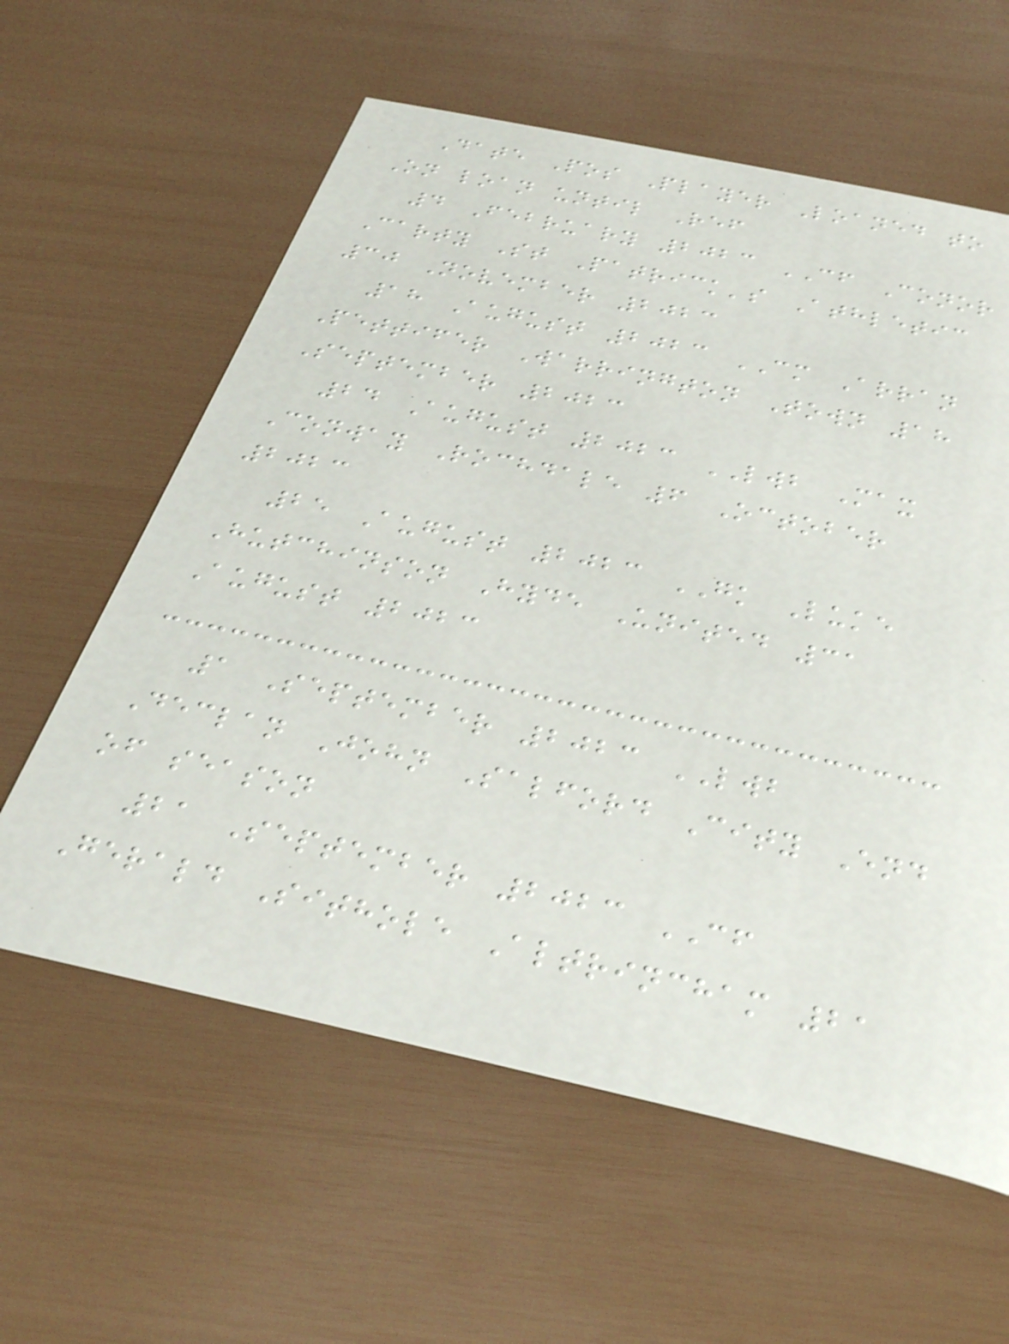Date Pos Player Loaned to
On loan until Ref
4 February 2023 CF Conor
Carty St Patrick's Athletic
30 November 2023
18 August 2023 CM Arran
Pettifer Warrington Town 18
September 2023
24 August 2023 LWB Max
Conway Rochdale 6 October
2023
25 August 2023 GK Luke
Hutchinson Hyde United 31
August 2023
1 September 2023 LWB
Declan John Salford City End
of season
21 September 2023 CF
Gerald Sithole Altrincham 21
